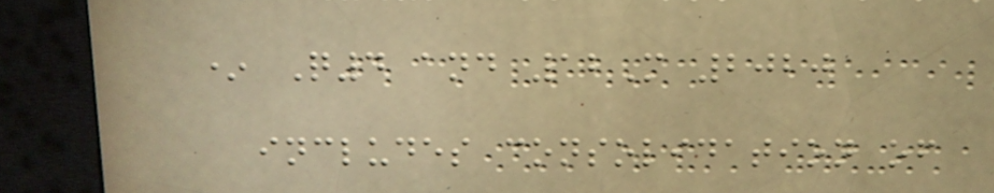* Q4 and 12M 2020
includes consolidation of
